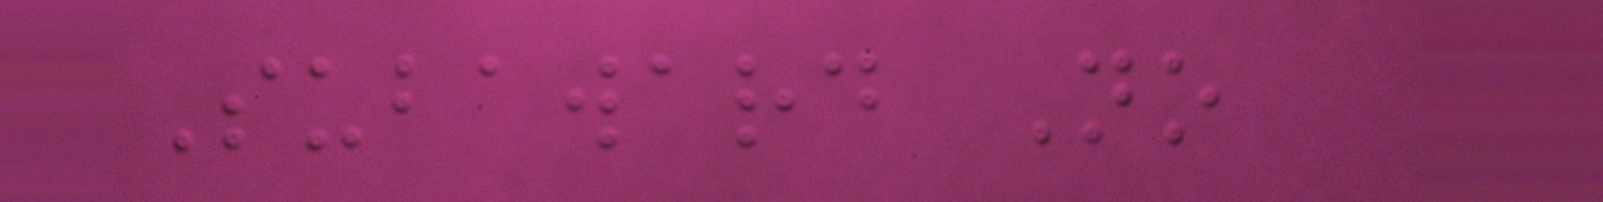Subaward No
